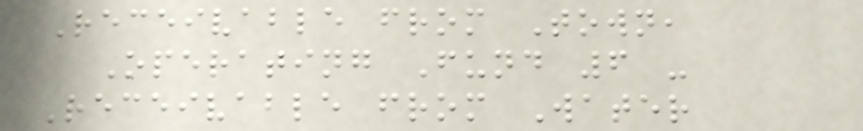Receivable from Town,
Operating Fund 6 -
Receivable from Water
